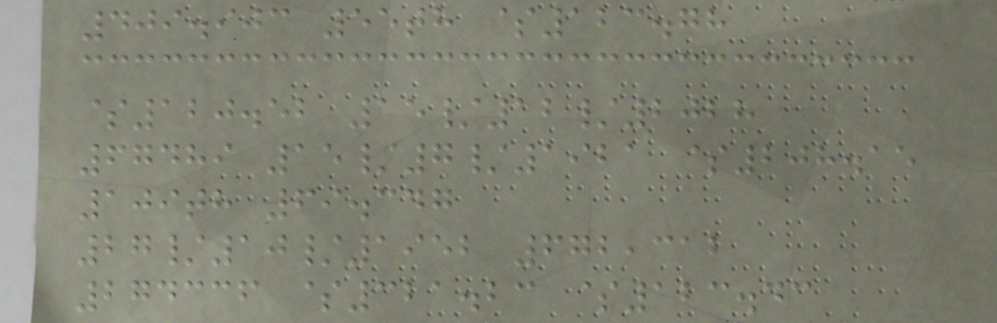409.903 55th $123.78
$120.52 15/12/2028
67489 15/7/1921 $208.15
109th 69.347
27/10/1952 672,312
274336 $321.23 $123.43
